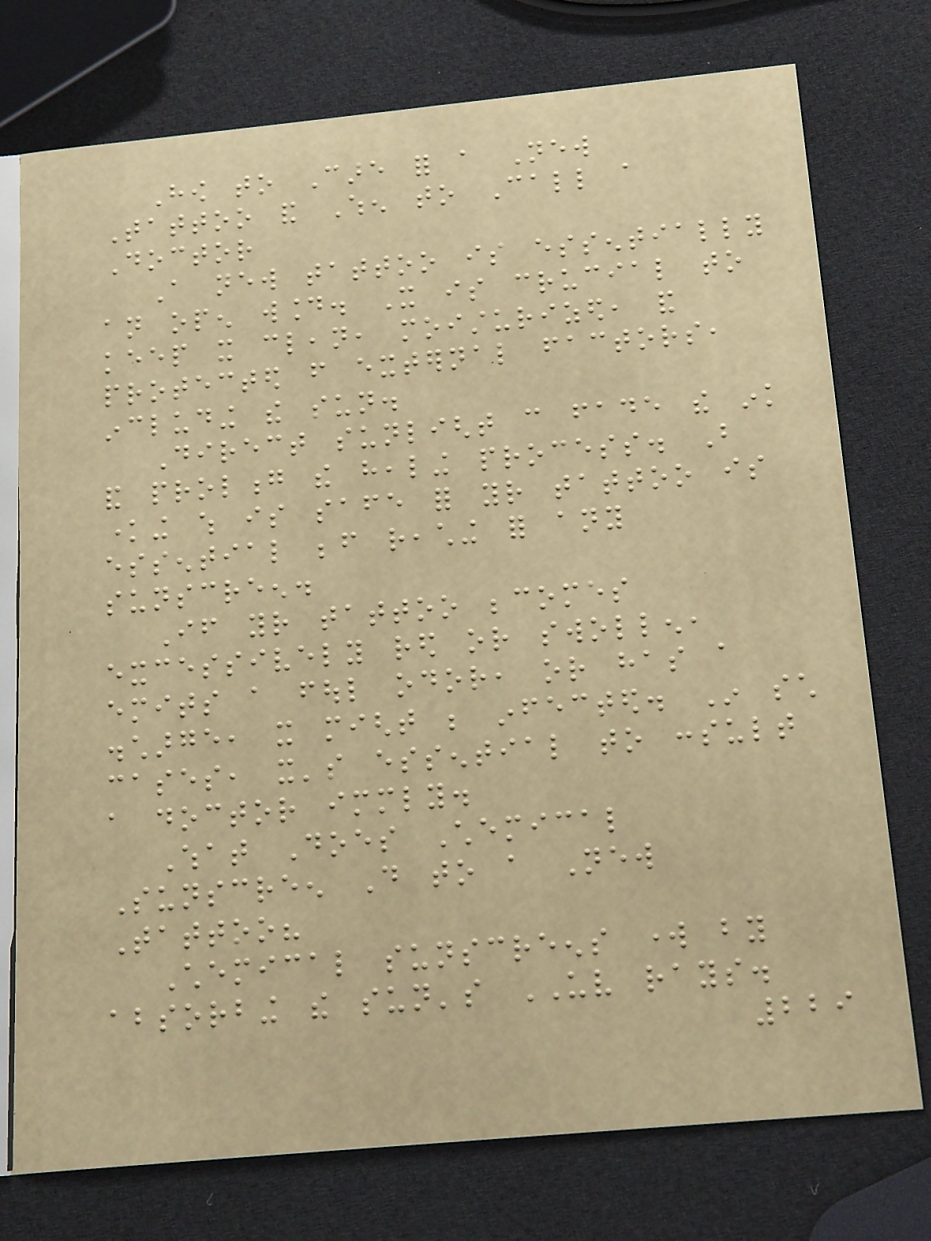How to Care for a New
Tattoo and When to Call a
Doctor
A new tattoo is essentially
an open wound. It is crucial to
keep it clean, moisturized, and
protected from external factors,
including the sun.
Direct sunlight can fade the ink
and prolong the healing process. But
knowing which is safe for your tattoo is
essential before reaching for any
sunscreen.
If your tattoo becomes
excessively red or swollen,
emits a foul odor, or has a
discharge, it might be infected. In such
cases, it's essential to consult
a doctor immediately.
What Does Chemical
Sunscreen Do to a New
Tattoo?
Chemical sunscreens work by
absorbing the sun's UV rays.
229
